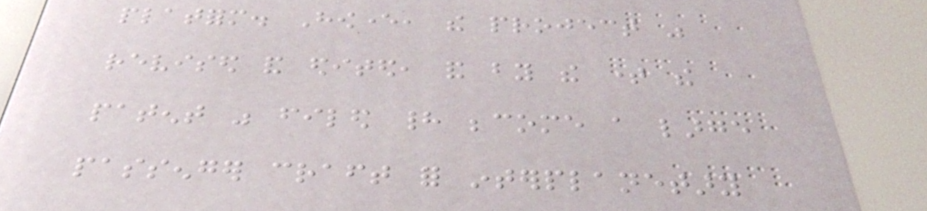platform. However, the project was
revised and edited, and by the time the
patent was filed had become a large
passenger craft for interplanetary
